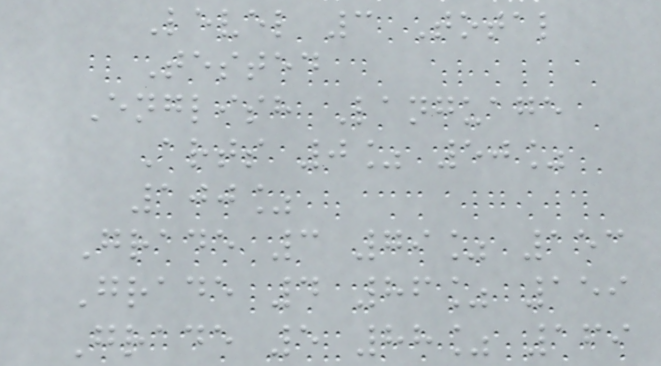Level 3 Total
Tested
English Language
Arts 0% 50%
100%
Grade 3 79% 153
Grade 4 86% 159
Grade 5 88% 169
